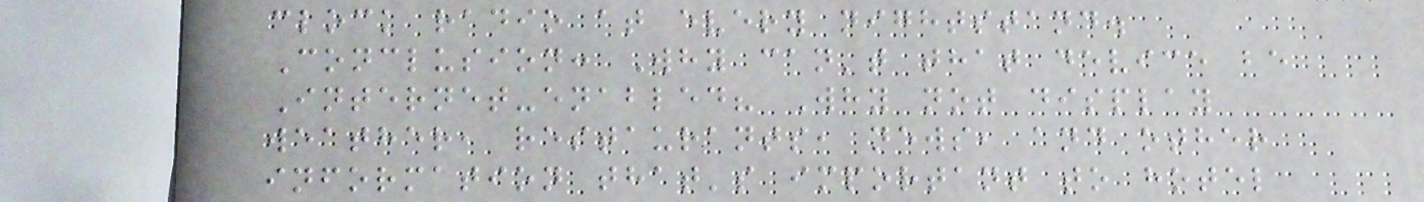clock radio at every nightstand.
Conclusion: Why can't that device be
Internet-enabled? Why not display
weather, restaurants, news, and other
information that's important to hotel
